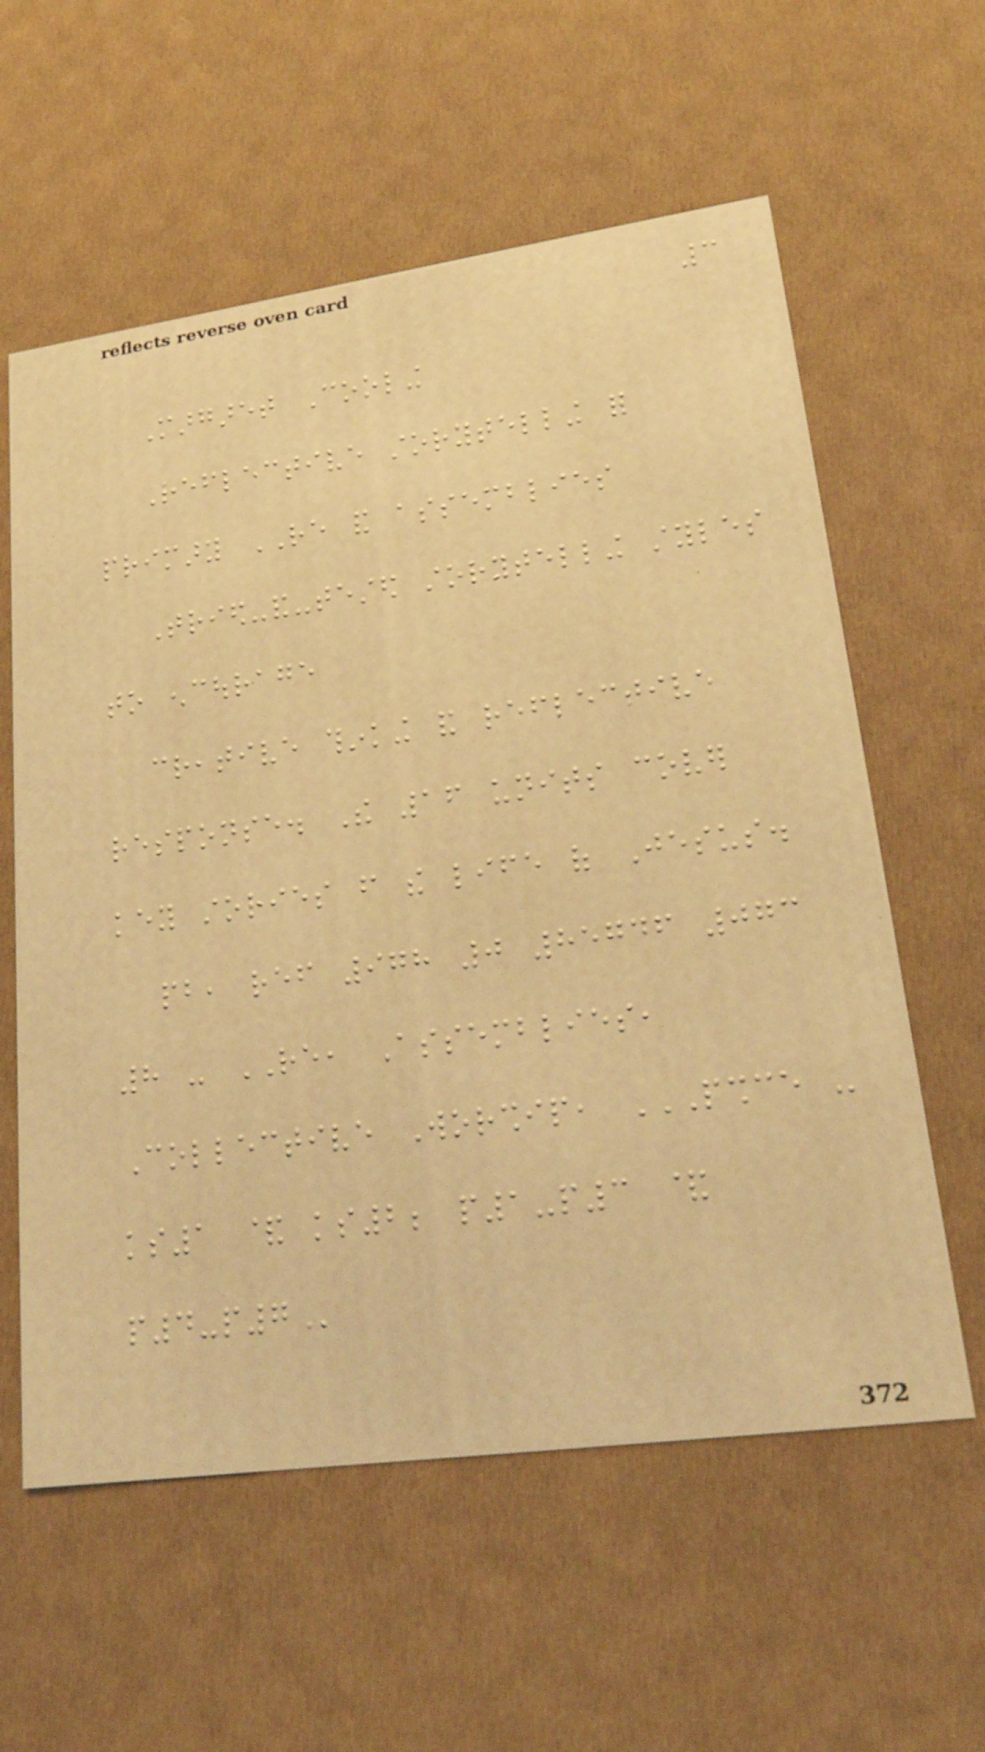3
Margaret Cooling
Reflective storytelling for
primary RE and assemblies
Tried-and-tested storytelling styles
to encourage
creative thinking and reflective
response. The 16 units cover
key stories from the life of Jesus.
pb, ref 978 0 85746 073
8 - RE, Assemblies,
Collective Worship, PSHCE -
KS1 & KS2; P1-P3 &
P4-P7
